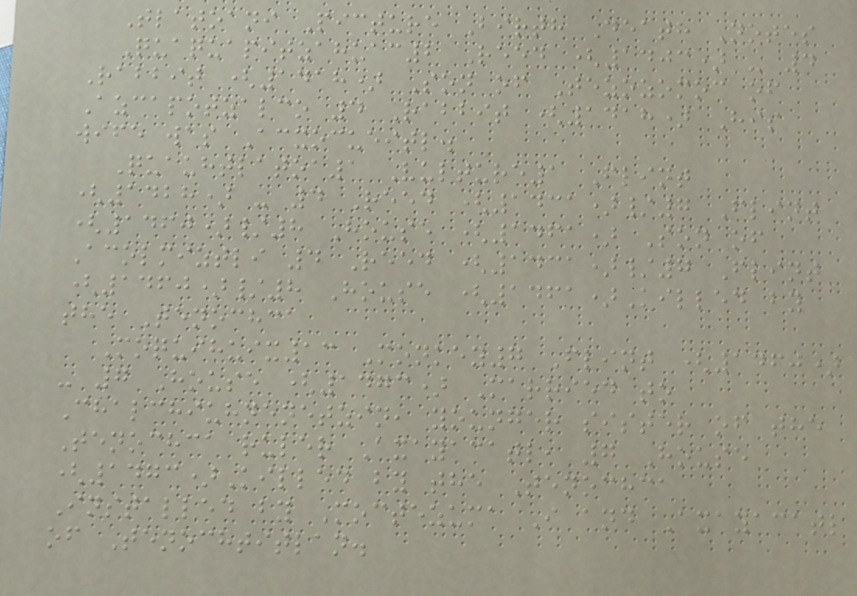Tlatoani Picture Birth Death Notes
Quaquapitzahuac2 Reed (1403) - 4
Rabbit (1418) Son of Tezozomoc of
Azcapotzalco 4 Rabbit (1418) His
wife was Acxocueitl.
Quauhtlatoa1 Vulture1 Flint
(1428) - 4 Reed (1431)/7 Flint
(1460)/8 House (1461) Son of
Acolmiztli 4 Reed (1431)/7 Flint
(1460)/8 House (1461)Killed by
the Tenochca
Moquihuix13 Monkey7 Flint (1460)
- 7 House (1473) Married to
Chalchiuhnenetzin, younger sister of the
Tenochca ruler Axayacatl, 7 House
(1473)Killed by the Tenochca
Installed by Moctezuma I and Axayacatl
of Tenochtitlan.
